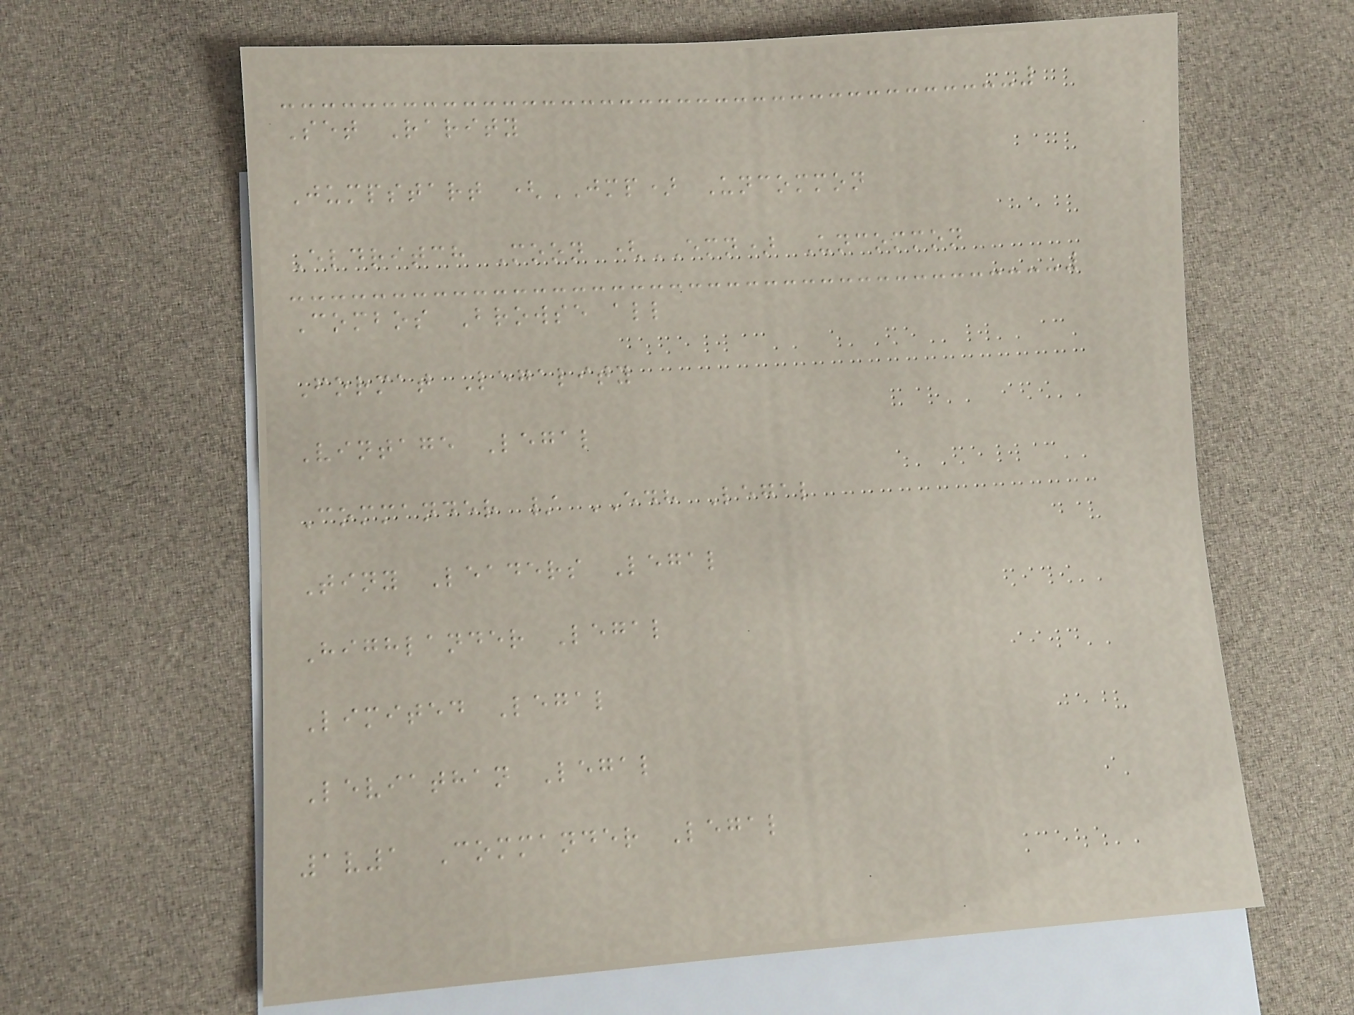Set Rarity
Jumpstart (JMP) Uncommon
Eldritch Moon (EMN) Uncommon
Combos Browse all
Format Legality
Vintage Legal
Commander / EDH Legal
Tiny Leaders Legal
Highlander Legal
Limited Legal
Leviathan Legal
1v1 Commander Legal
